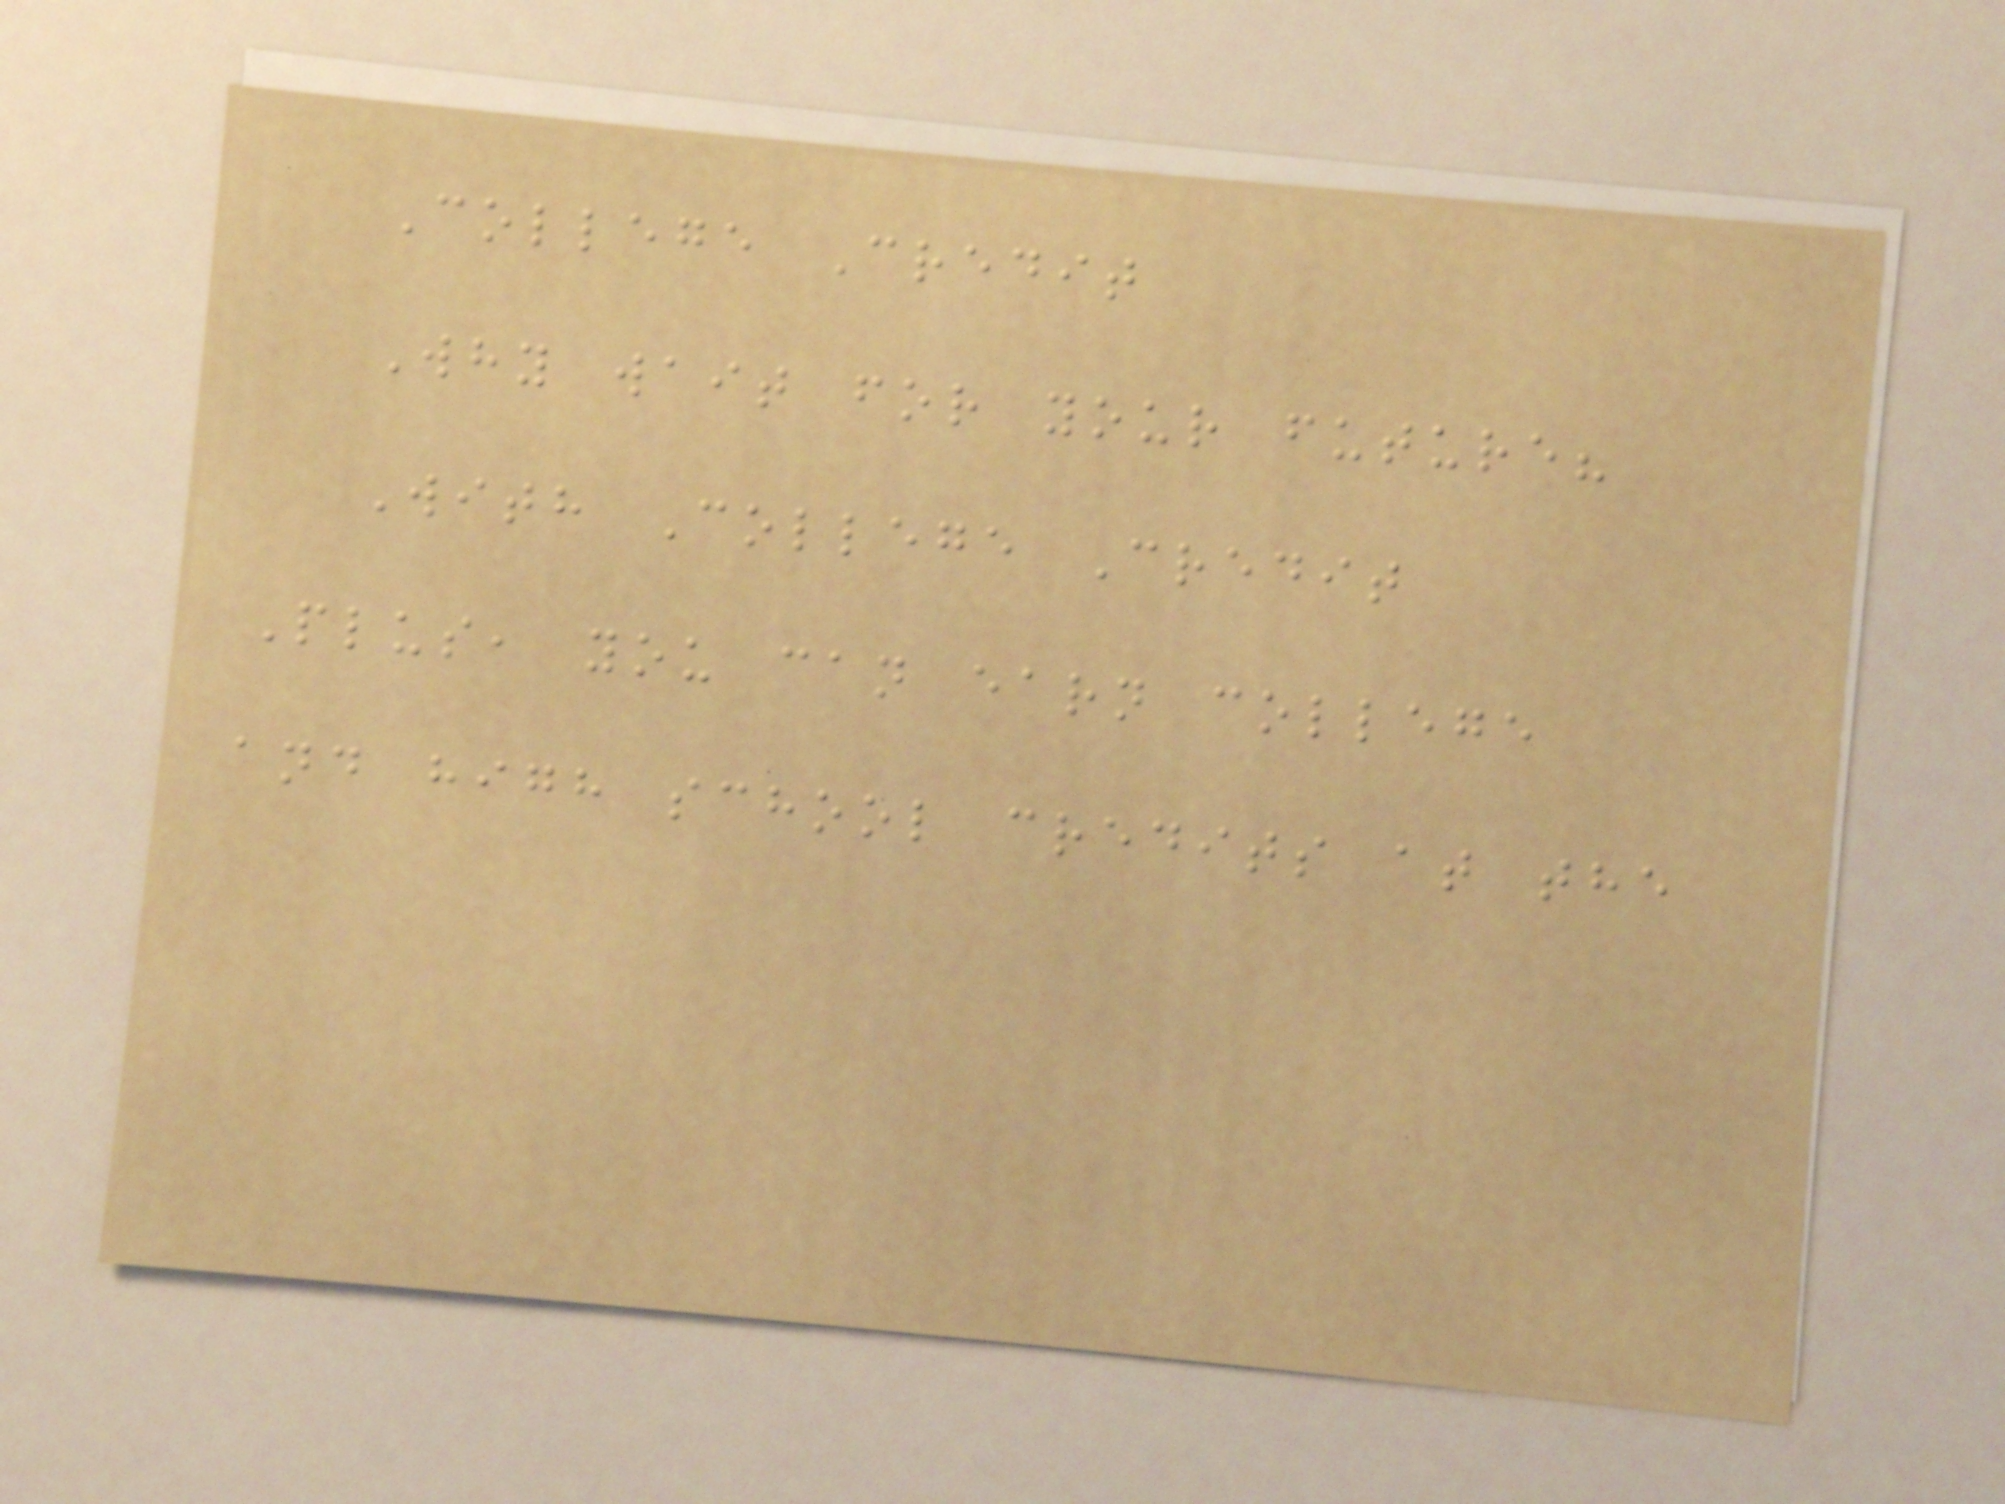College Credit
Why wait for your future?
With College Credit
Plus, you can earn college
and high school credits at the
